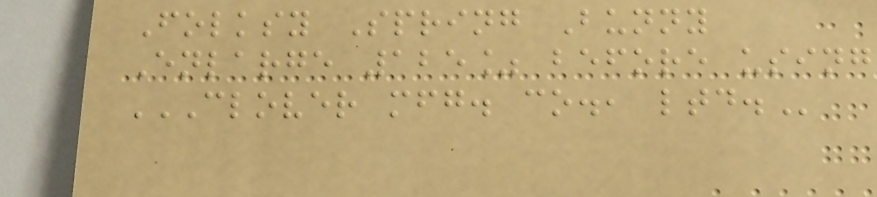Folksy Spring Bunny
Enlarge 125% before using
CLOVER MFG. CO., LTD.
